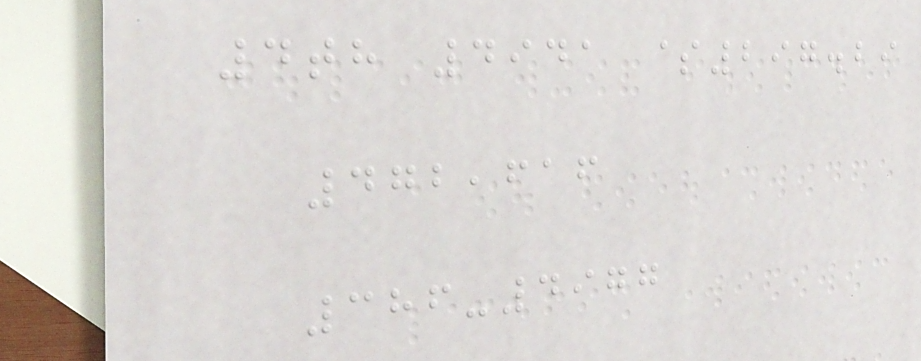4th 4941 $297.29
472,616
386-4977
